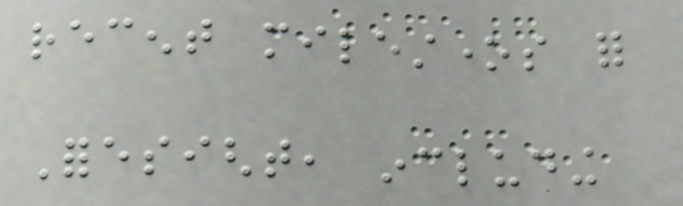recent milestones for
Foresight, including
